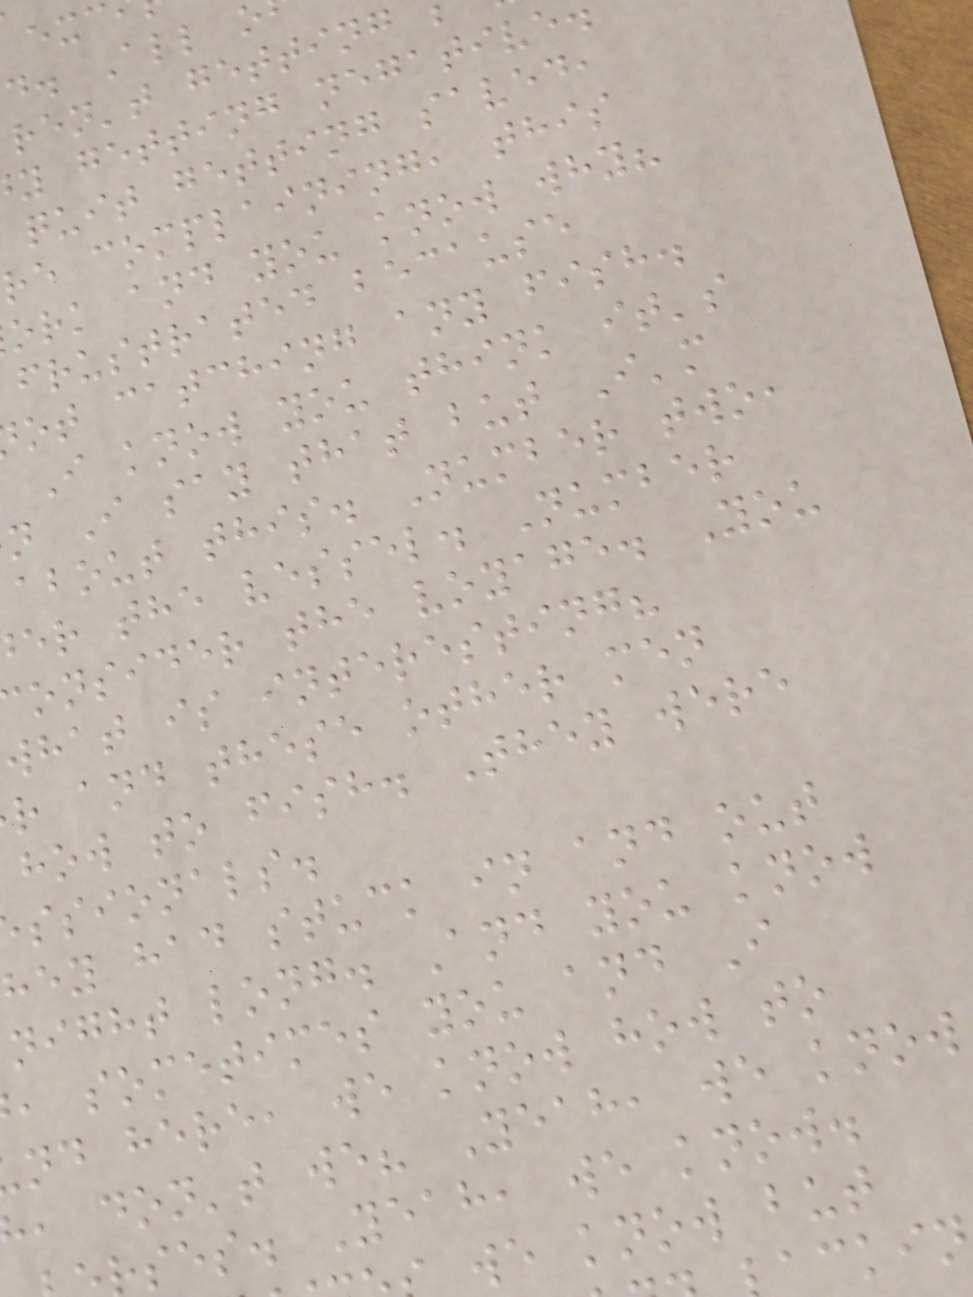d. All o
ren't getting
y getting negative
quit getting saved,
re complaining, this
ork and you know why?
frustrated because
ot catching any fish.
I know you think it's
n I say that but I'm
about this. Number two,
er the vessel. Number
onsider the voyage. You
what is interesting?
r and these other men
how to fish. They were
ssionals.
hey had stuck in and out
night long. And you know
, sometimes you and I
nd here, we know how to
, don't we? Yeah, we know
ses. Yeah, we know.
we know but
